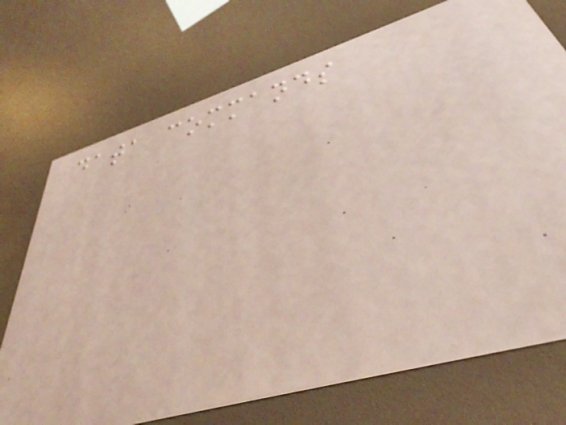data commands
